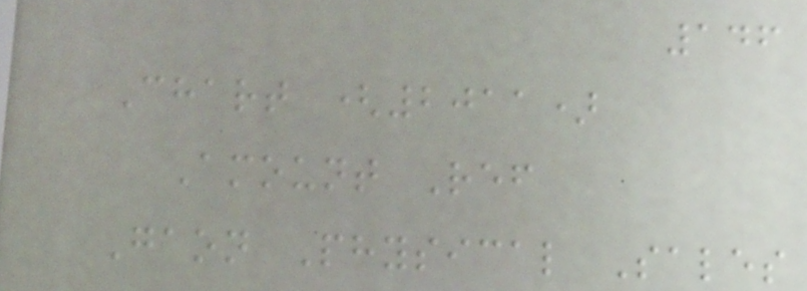146
Chart (2011)
Amount Ref
Gaon Physical Sales
